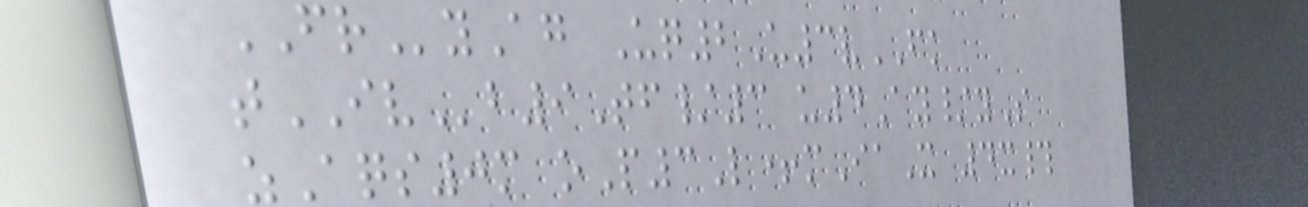FRyAg Uq2U3vFK
tIVb9Tf/3 u4Ay/yS
zAqs0m oP3L+mIaX 4x#
